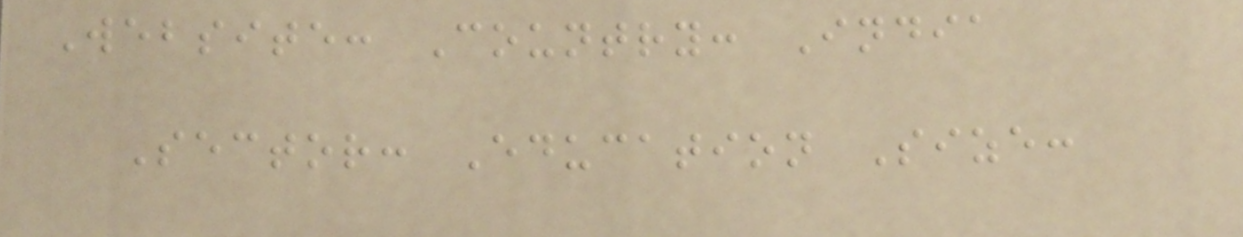Website: Country: India
Sector: Education Size:
